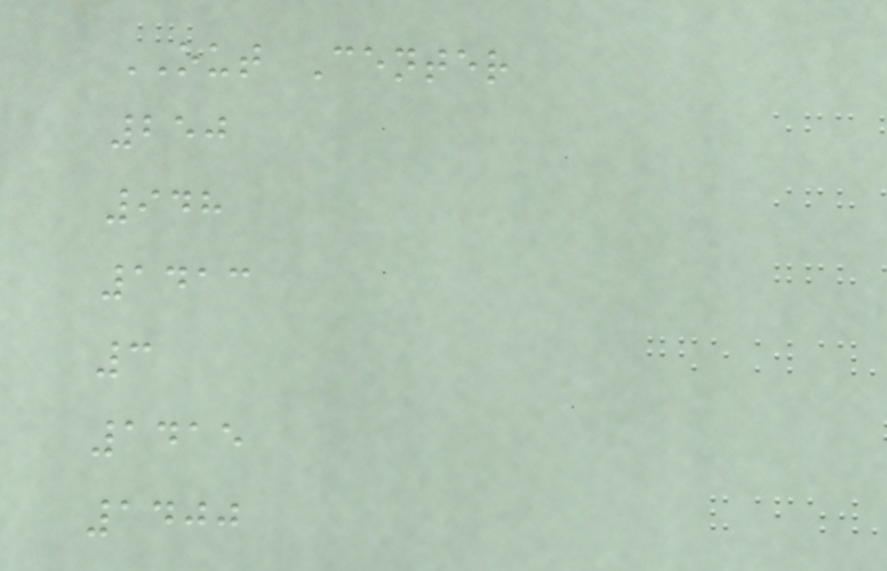OUT Center
250
948
1413
3
1415
1400
